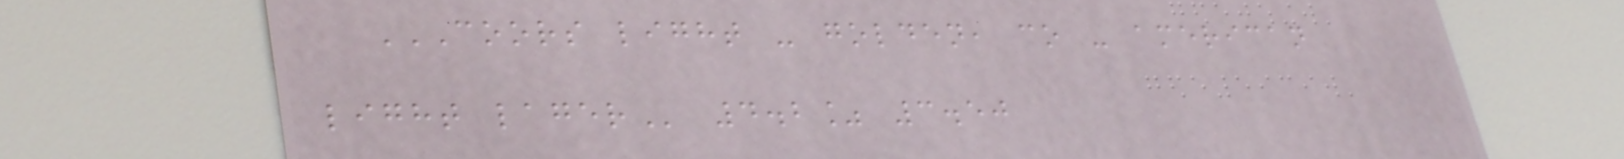COORS LIGHT - GOLDEN, CO - AMERICAN
LIGHT LAGER 4.2% 3.50
